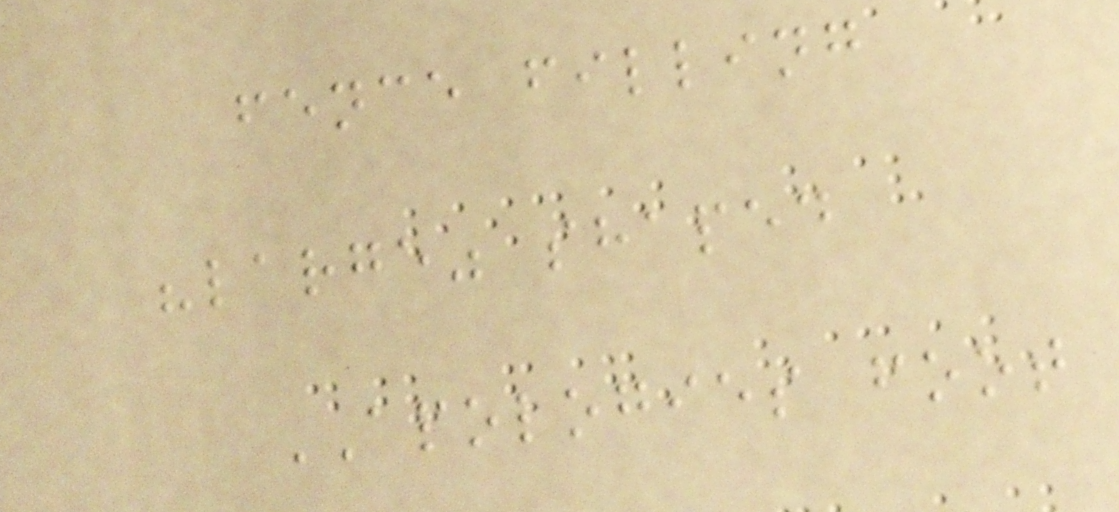fence filling
"large" shaped
APOLOGIES foot
